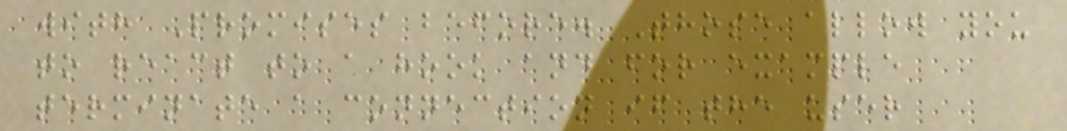with Promises before. Those allow you
to react to a hook and for example
terminate a connection if the user
